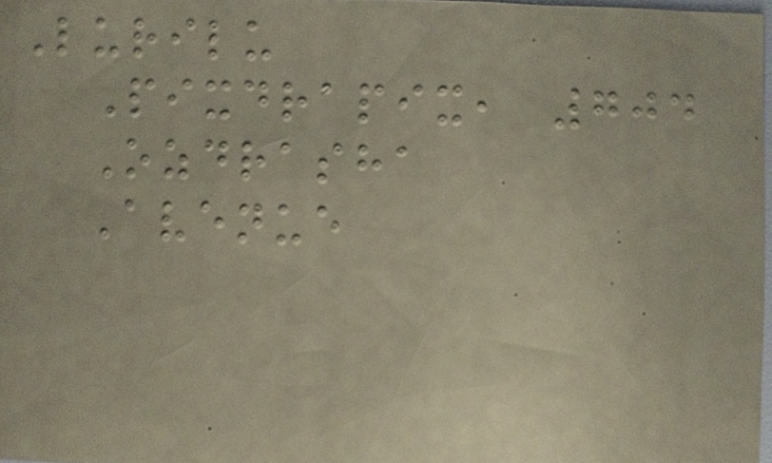Lurilu
Pixdrapix, 704
Ozdrasha
Avenue
